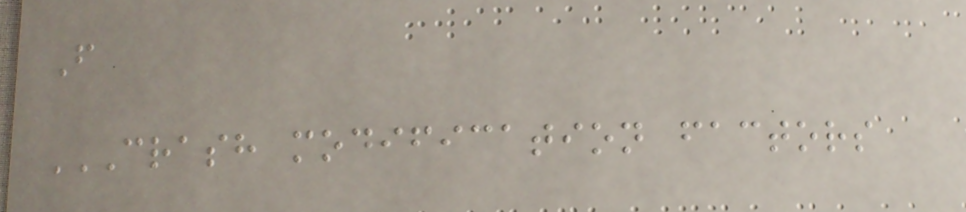F
CRASH MODIFICATION FACTORS
